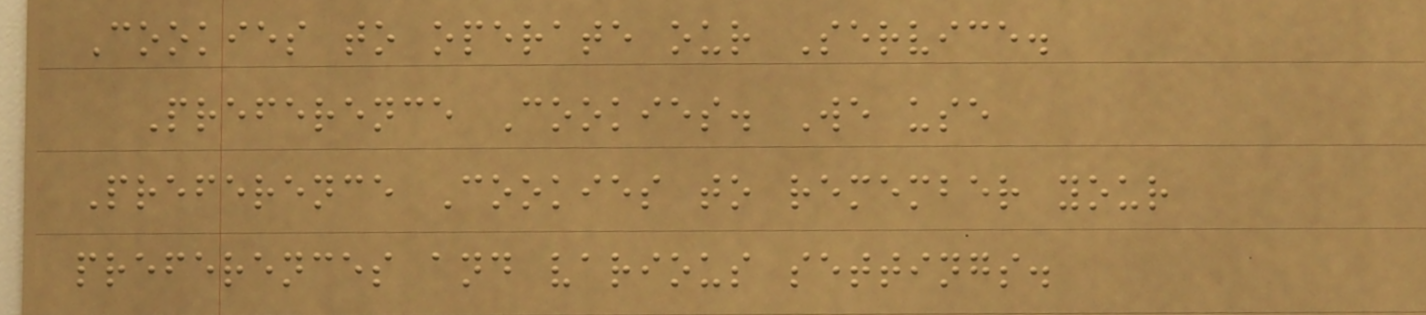Cookies to operate our Service.
Preference Cookies. We use
Preference Cookies to remember your
preferences and various settings.
